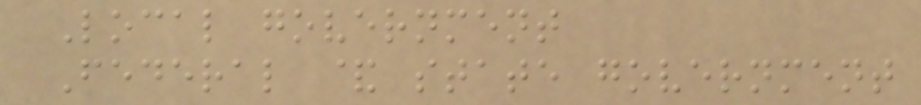Local government
Federal & state government
